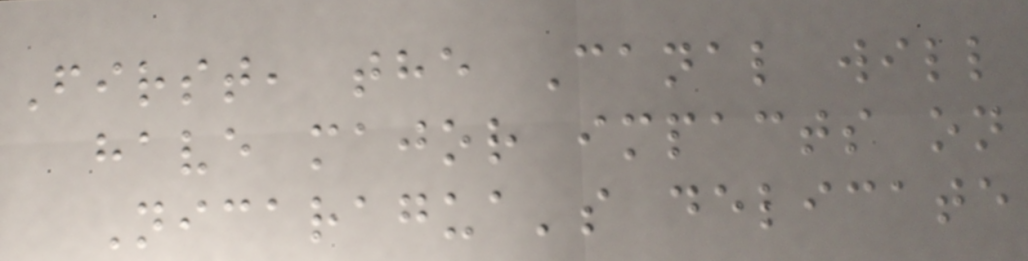First, the Canal will
have major impacts on
Nicaragua's delicate
